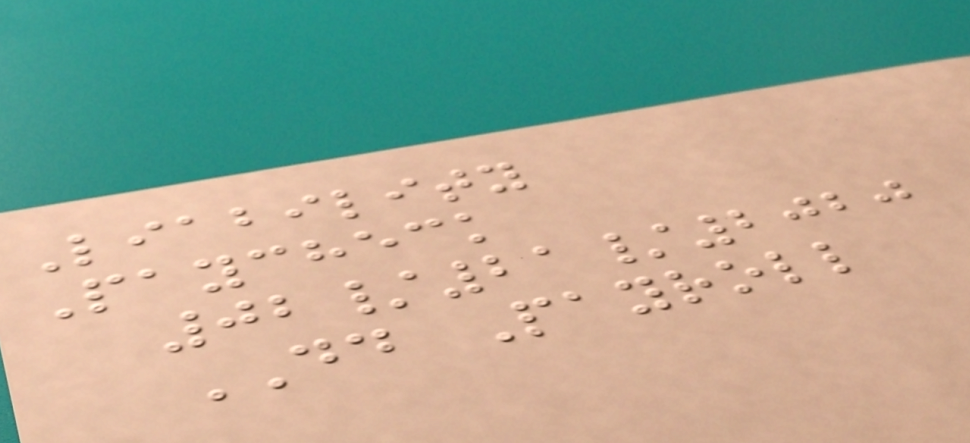Liability
Paycheck
02/21/2020
DD Payroll
